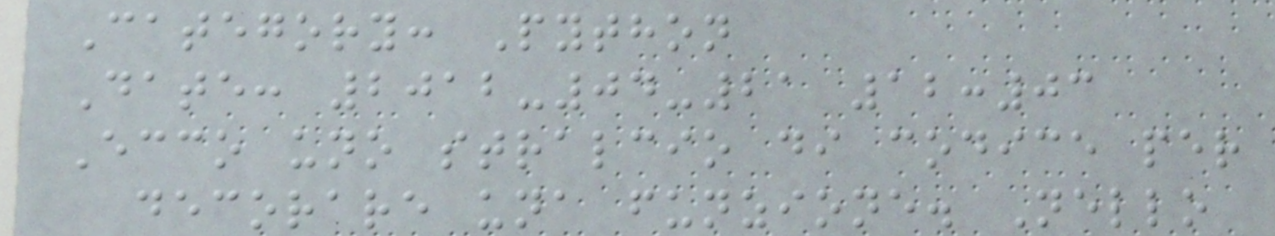Category: Python
Date: 2012-04-21 12:03
Ecco uno stralcio di codice per
decorare una funzione. Nello
